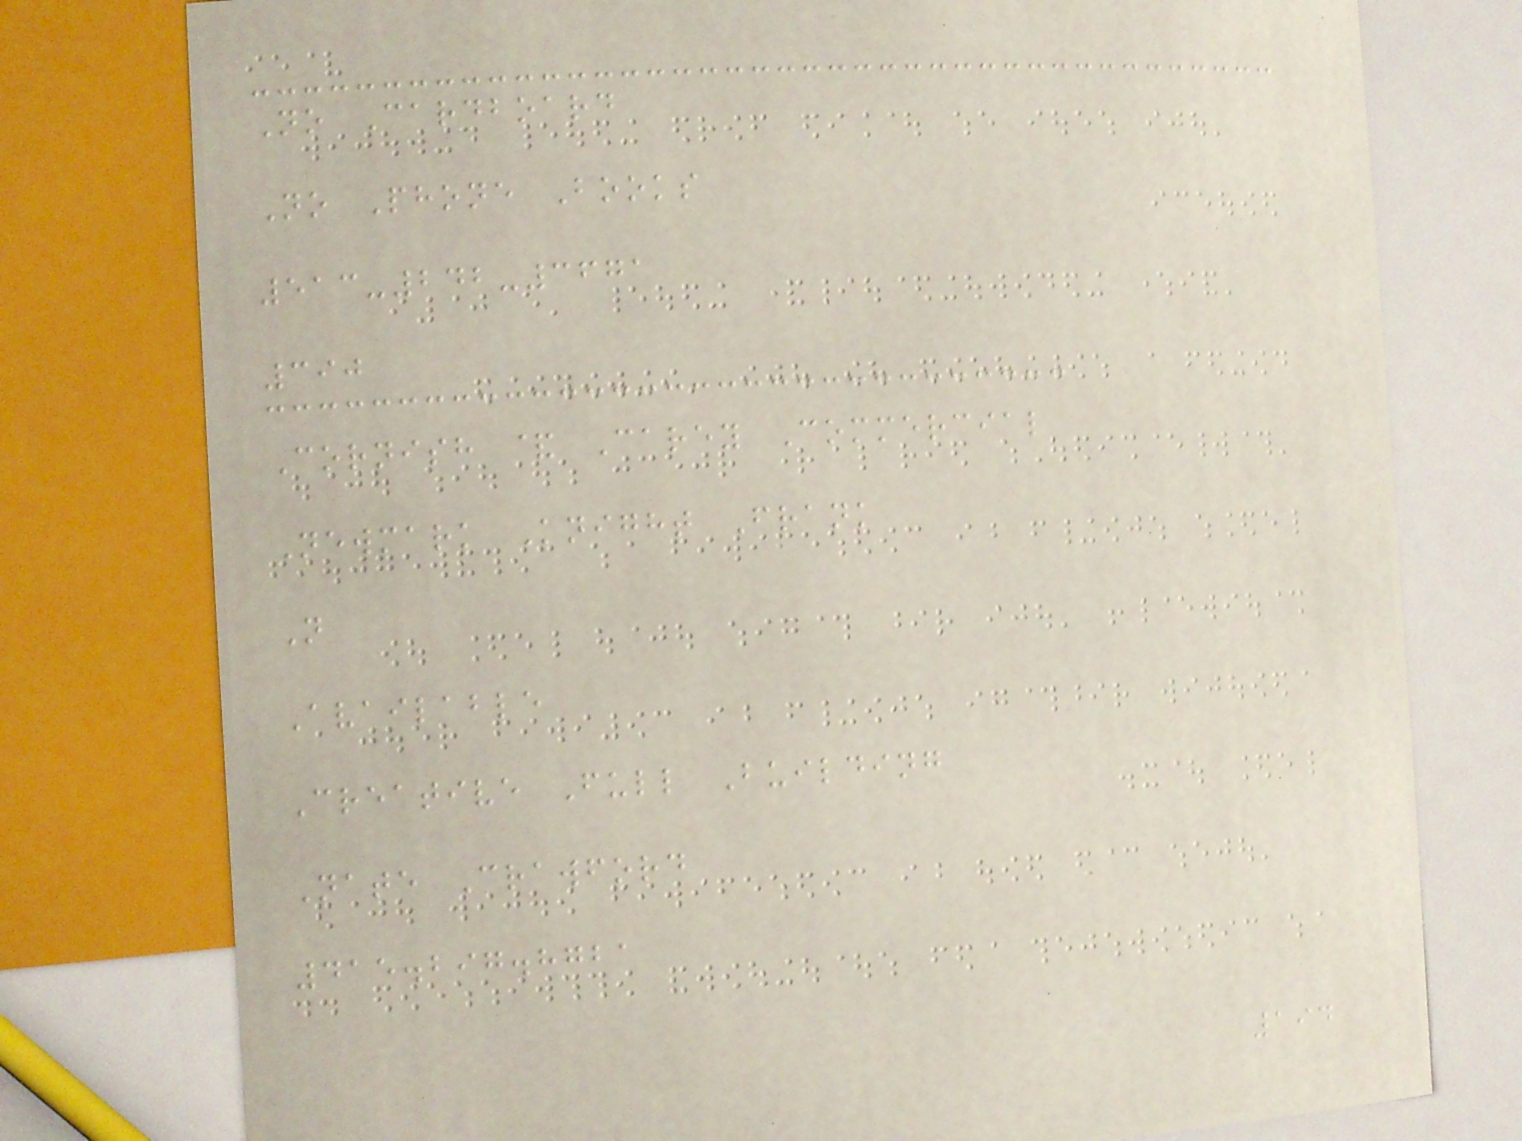No Cardboard
No Phone Books
513-242-3671
390
Cornish & Carey Commercial
Newmark Knight Frank
N
Available
Creative Full Building
Nate Crawford
415.297.8721
194
